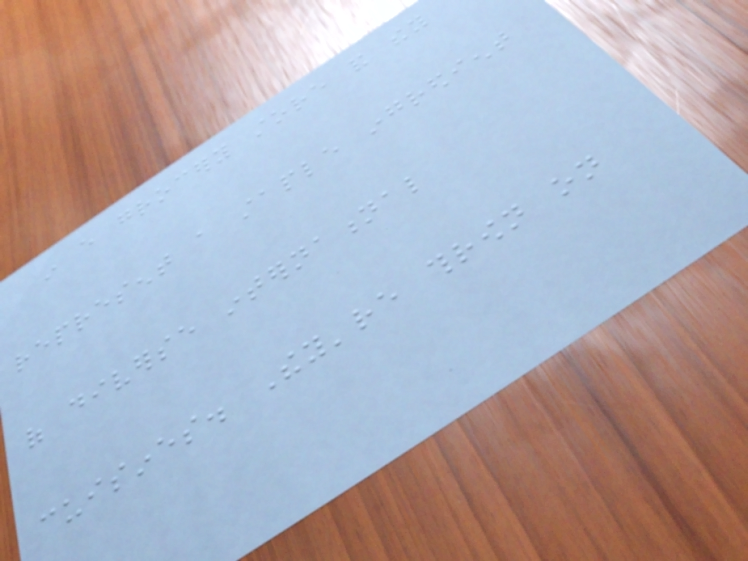in every grocery store and they
represent a staple ingredient
of diverse international
cuisines. They're thrown on
